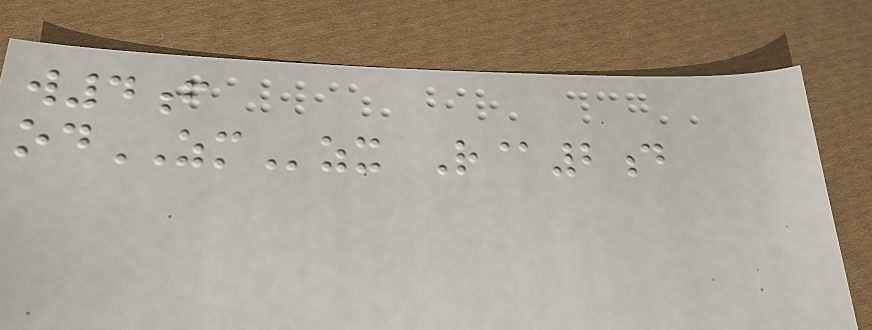w4f
odZMzx R@2d
